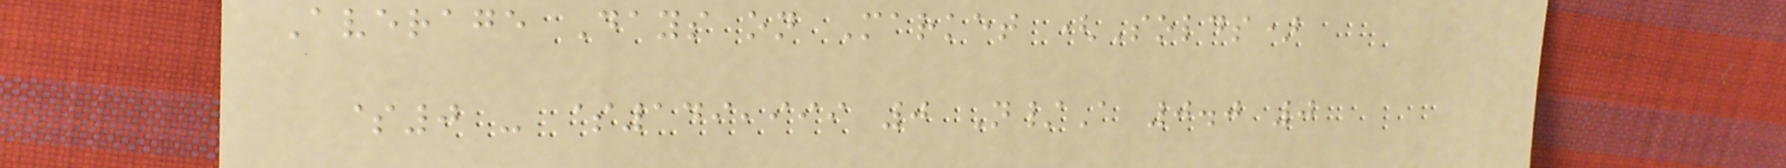Average Days on Market (Solds)
$0 - $149,999 0 N/A 0.0 0
